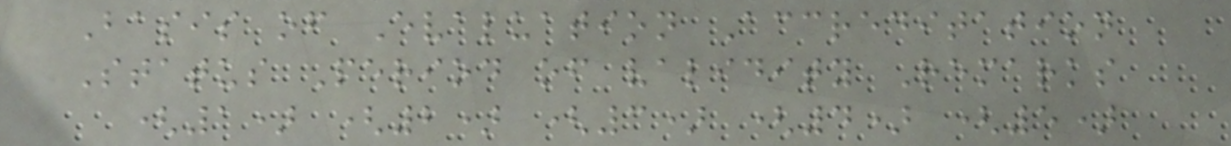Basis of Evaluation Accreditation
Status Period of validity Remarks
(1) (2) (3) (4) (5)
